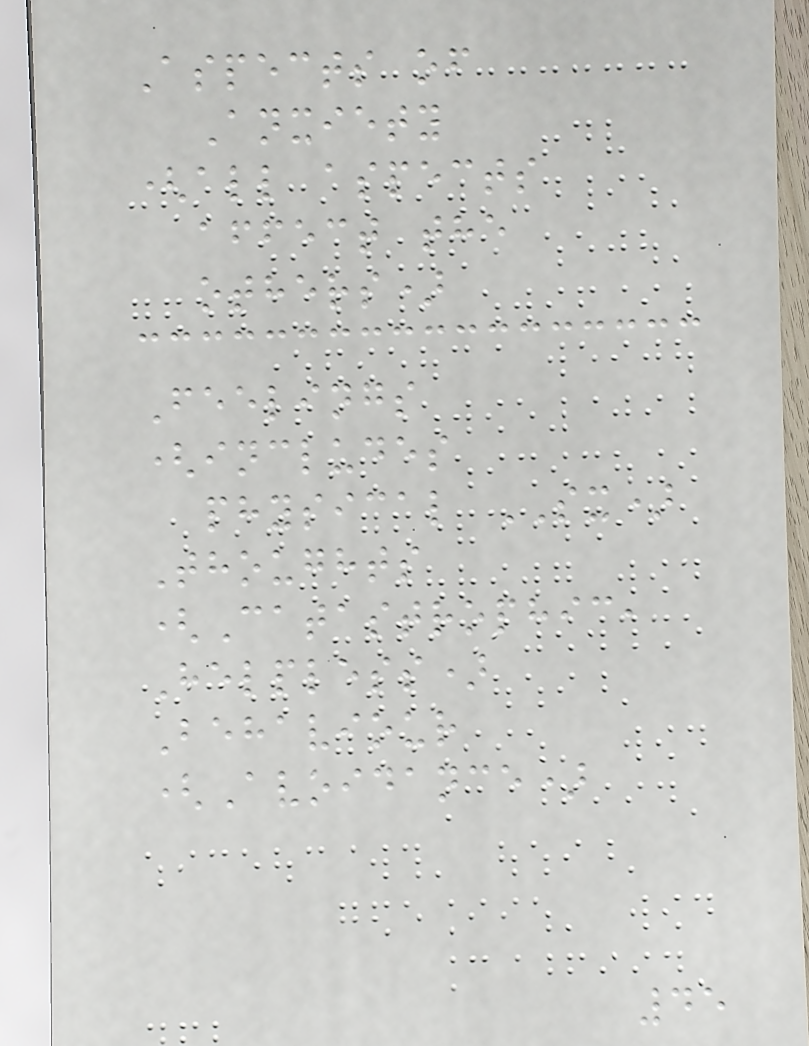Aspects of
Anxiety
(all aspects
affect the
others)
Feelings
(includes
physical SX)
Thoughts
(Catastrophic,
Helpless)
Behaviour
(Avoidance)
45
